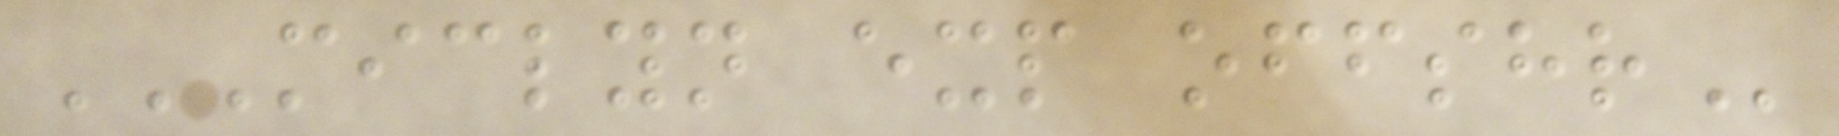MICLYN EXP OFFSHR
